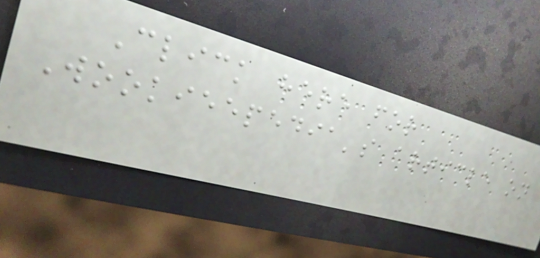Click here for
Wookieepedia's article on
